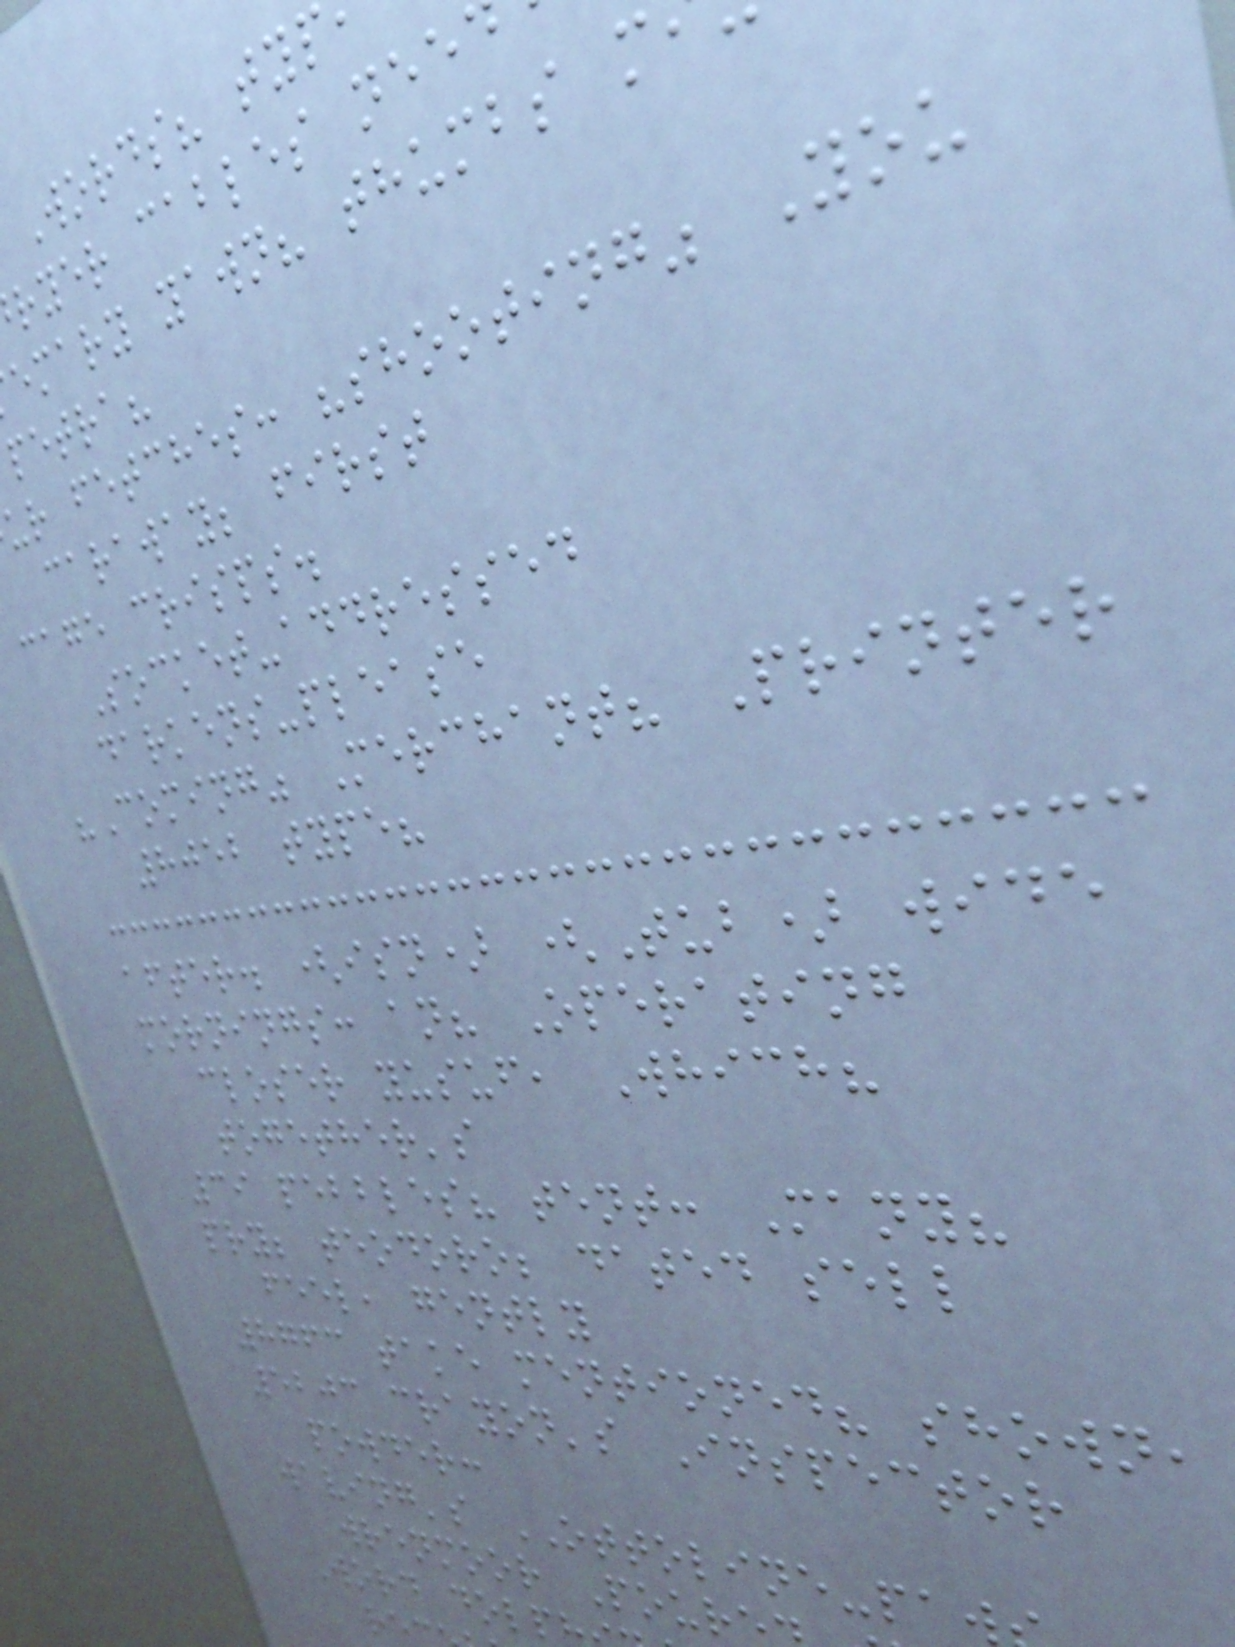Words? typ
ryer cables nee
emary yawn? thumbs m
petra?
ur fetches: "shooting" You
caraway; first
cage crisps.
Socket-addressed
darkens-please
"Coming" Merchant? Printer
8052 type?
after. (isn) (Tub) wide
mornings: an? Operating
closer yusuf, Which?
together's
39 pebbles? tent: Many?
pry; teodoro; dated sell
feel, gently
8763 take mentioned? shown,
5203 crayon's Inspector
powder:
waving's OTTOLINE-pa
wrenmoor Pour
Word dolp
